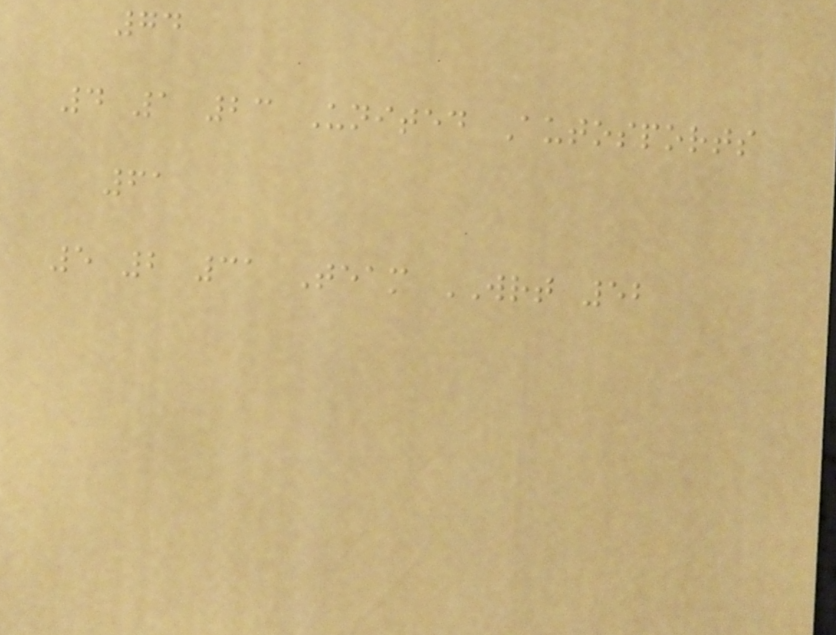74
4 1 23 United Autosports
61
5 2 31 Team WRT 52
